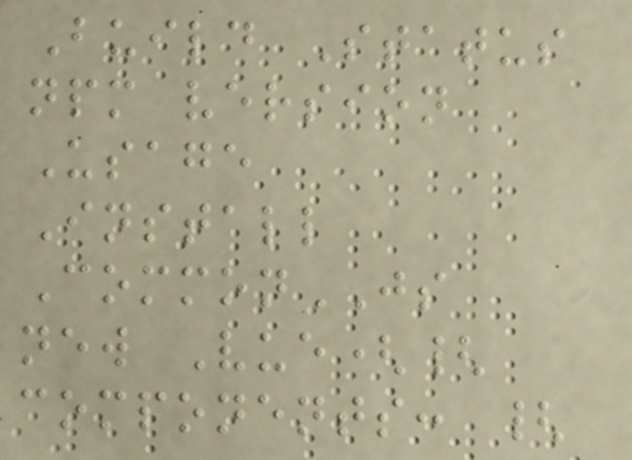Build Status
npm version
Usage
Install
CommonJS
new Vue({
components: {
